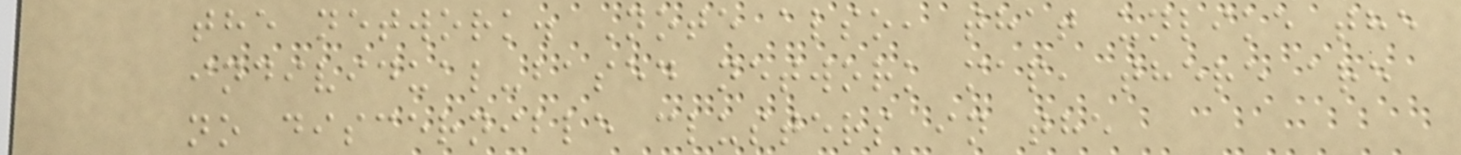the network. Note also, that unlike the
individual-based network map, there are
no discernible clusters in the
